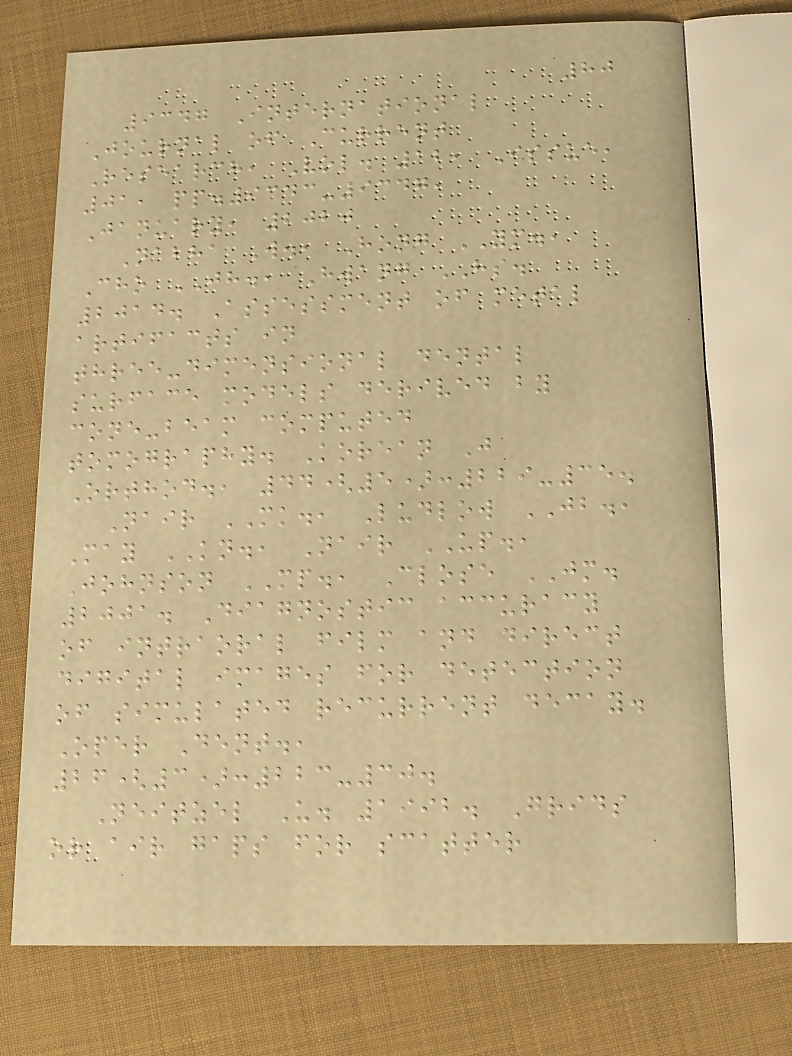80
9347 International
Journal of Current
Research, Vol. 12, Issue,
01, pp.9343-9347,
January, 2020
Nabha W., Hong YM.,
Cho JH., Hwang HS.
2014. Assessment of metal
artifacts in
three-dimensional dental
surface models derived by
cone-beam computed
tomography. Korean J
Orthod., 44(5):229-35.
Nair MK., Ludlow JB.,
May KN., Nair UP.,
Johnson MP., Close JM.
2001. Diagnostic accuracy
of intraoral film and direct
digital images for detection
of simulated recurrent decay.
Oper Dent.,
26(3):223-30.
Neitzel U. 1992. Grids
or air gaps for scatter
